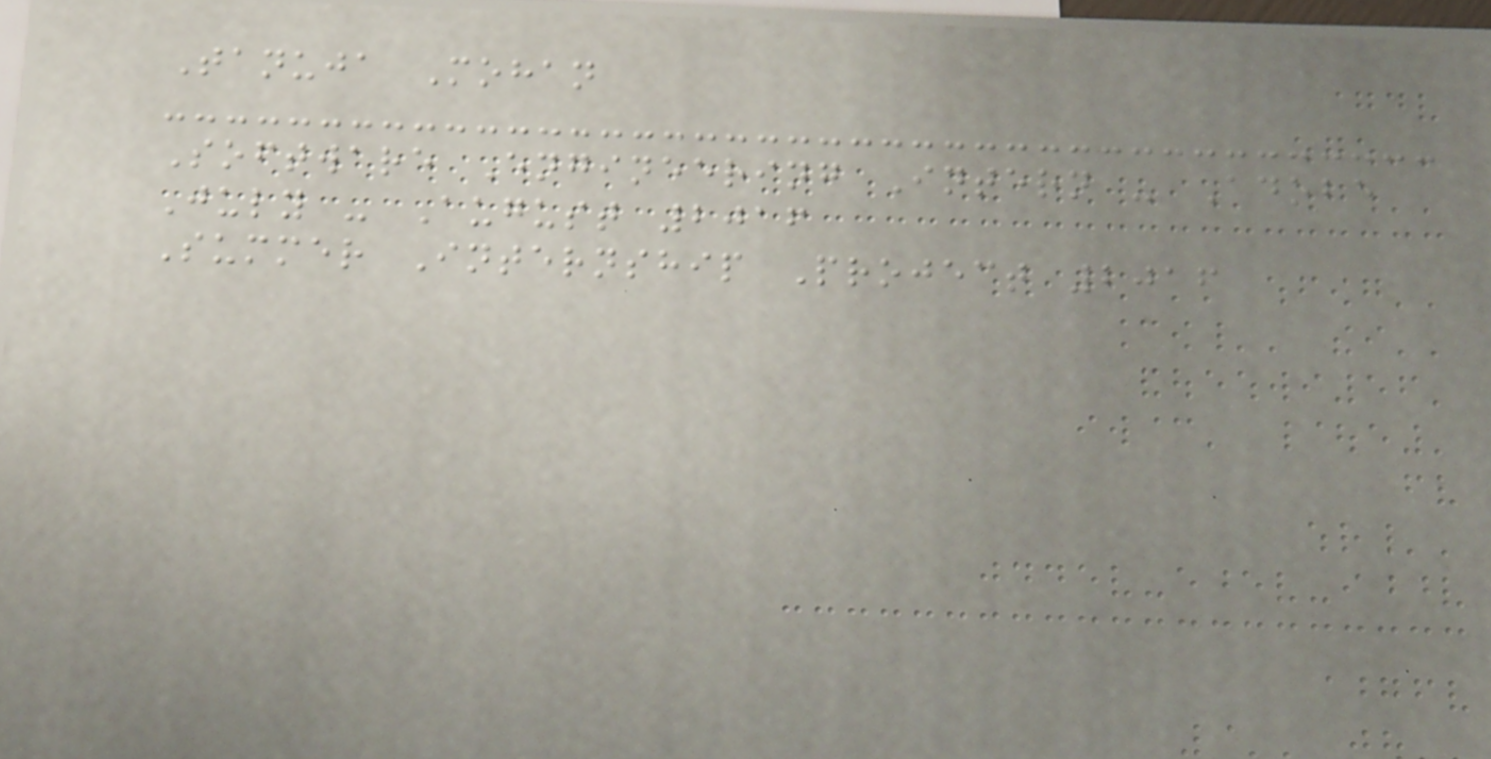Tanuja Mohan
Software Engineering Intern - Adobe
July - August 2016
Summer Internship Project 2016
